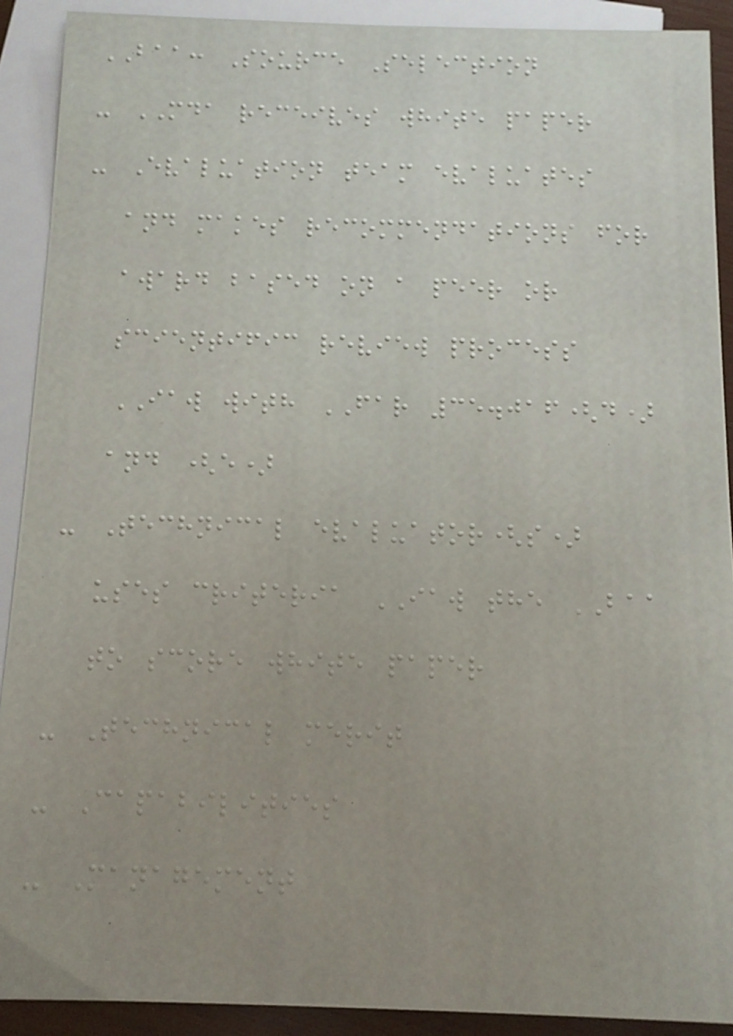BAA: Source Selection
- MDA receives white paper
- Evaluation team evaluates
and makes recommendations for
award based on a peer or
scientific review process
IAW with FAR 35.016(d)
and (e)
- Technical evaluator(s)
uses criteria IAW the BAA
to score white paper
- Technical merit
- Capabilities
- Management
